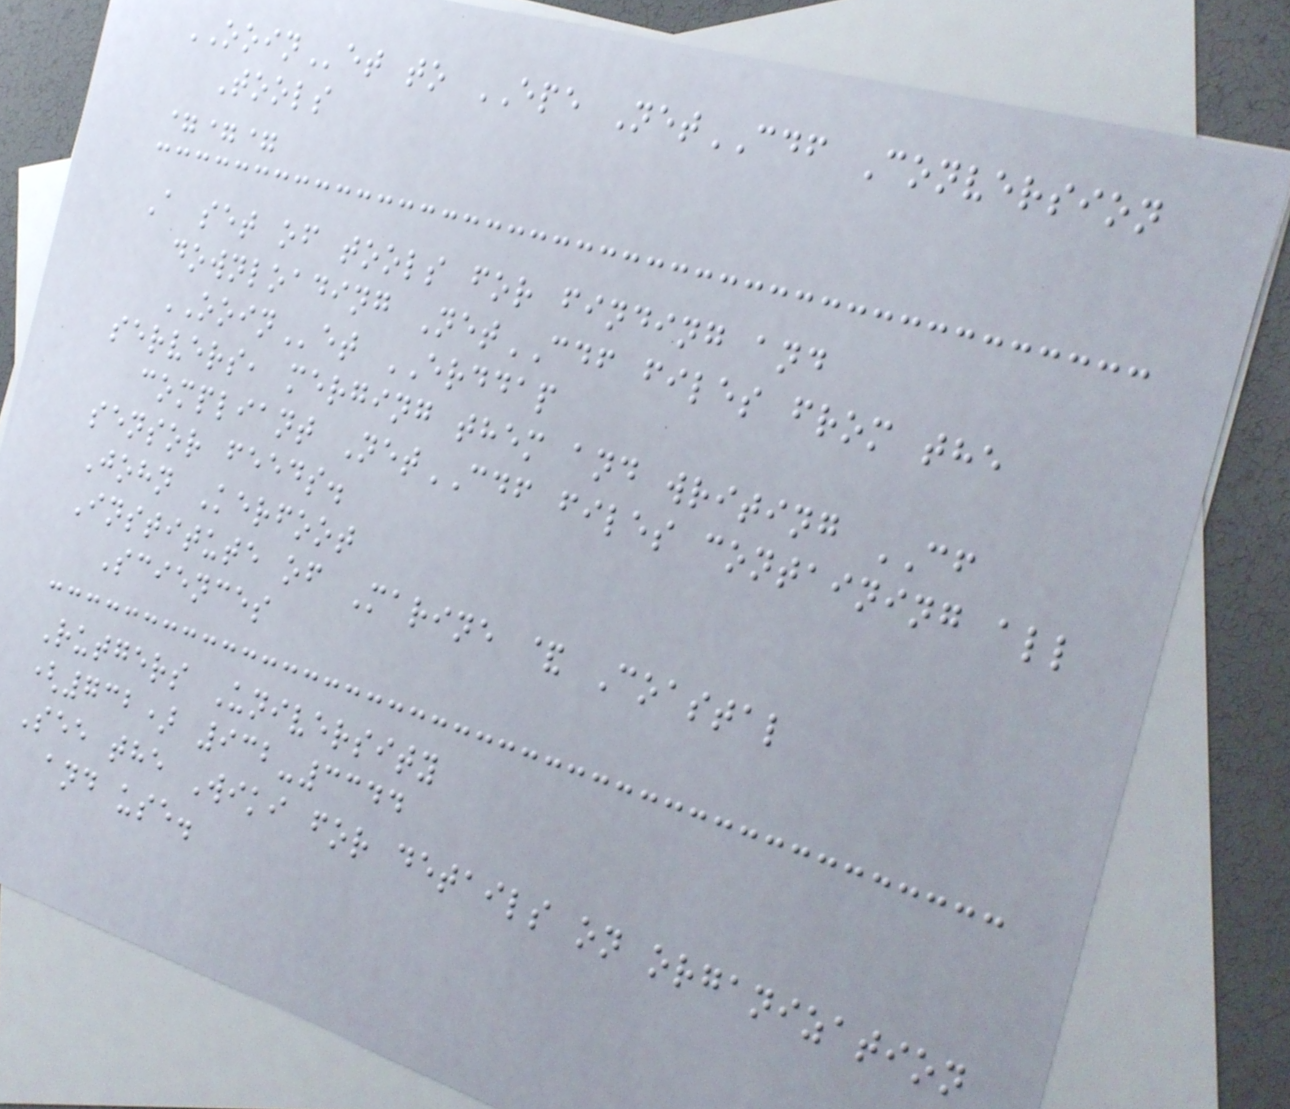OOINet to EPE NetCDF Conversion
Tools
===
A set of tools for finding and
downloading NetCDF files from the
OOINet ERDDAP
servers, merging them and writing CF
compliant NetCDF files containing all
sensor feeds.
John Kerfoot
Institute of Marine & Coastal
Sciences
Rutgers University
(732) 932-3344
See the Wiki for details on organization
and use.
